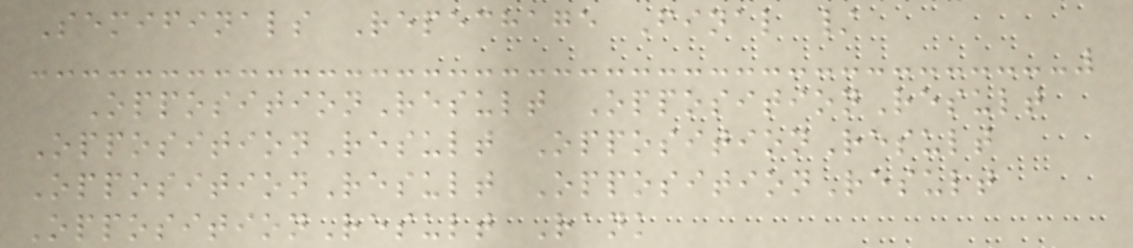Semifinals Repechage Final /
OppositionResult OppositionResult
OppositionResult OppositionResult
OppositionResult OppositionResult
OppositionResult Rank
